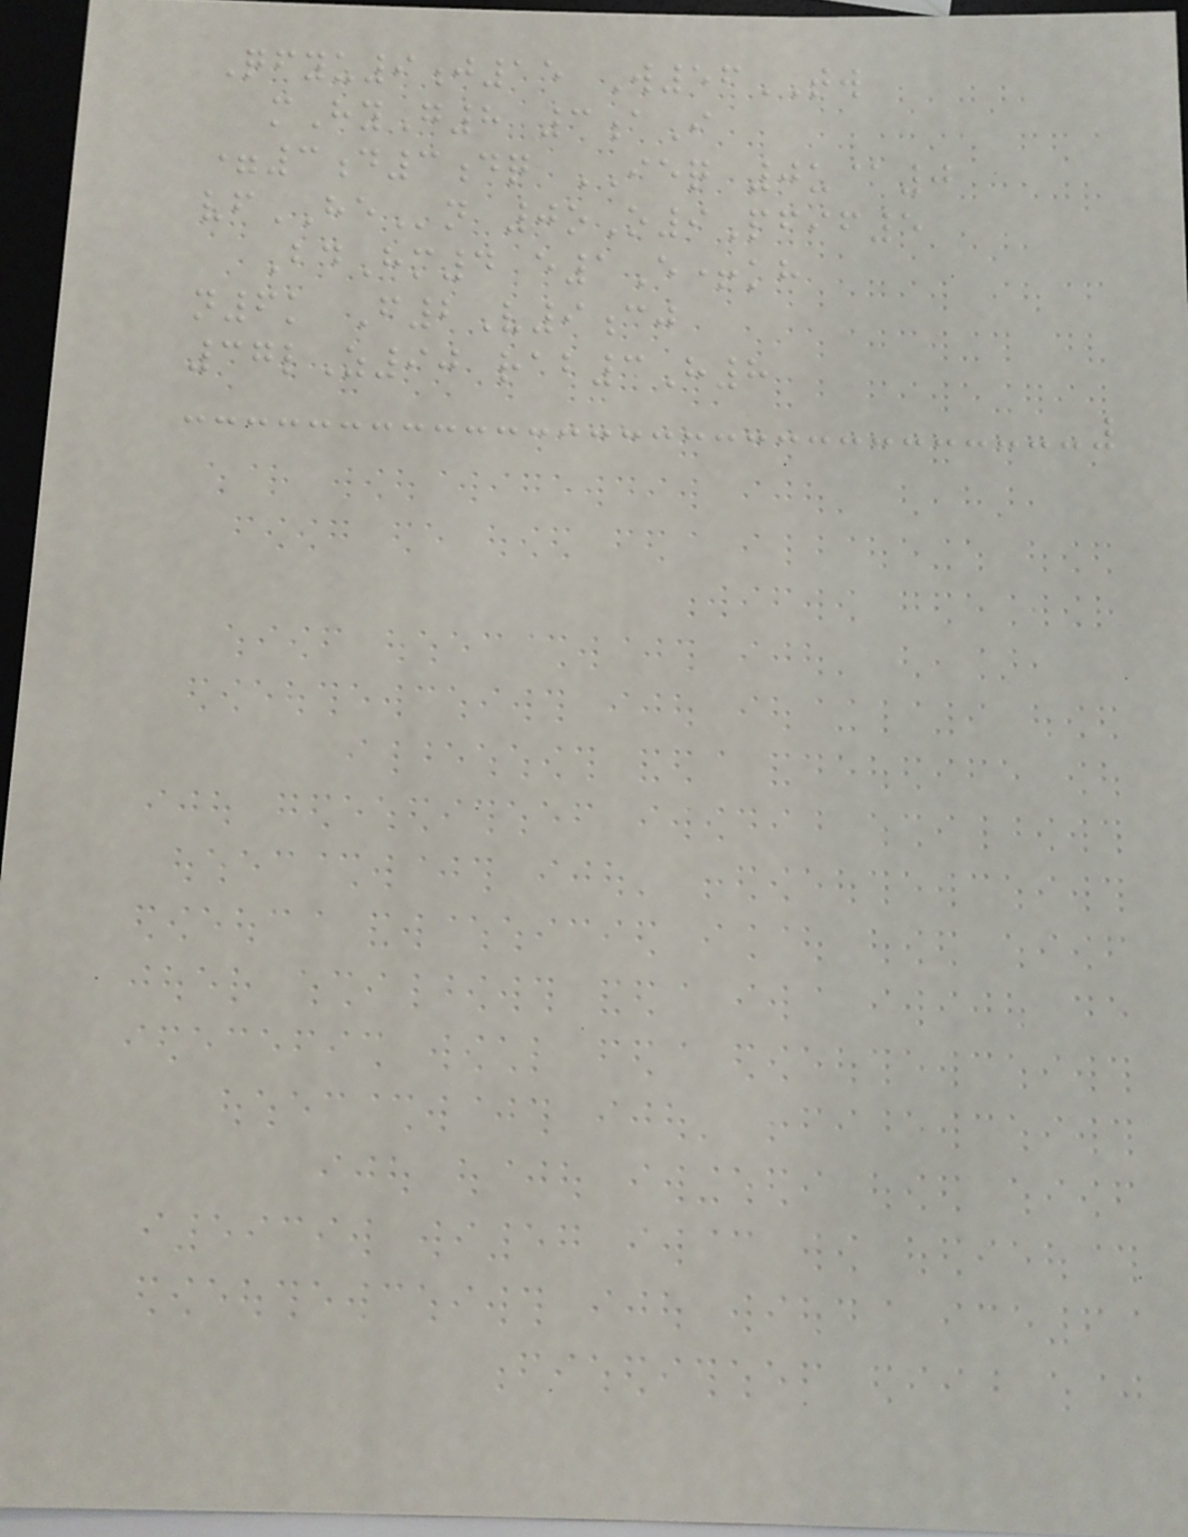Qfyu9j15 W56TW
mHyG8 3aI
=3d3dq IEQ 0u@0
vfHEn 0oO9Pfif5
BdHm4 e1E+kh
n6k F2V9cj
37lZ90 rab3H8
